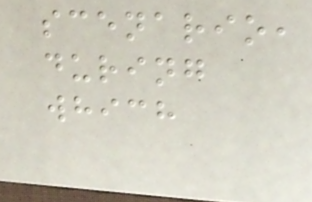scenario,
during
which
